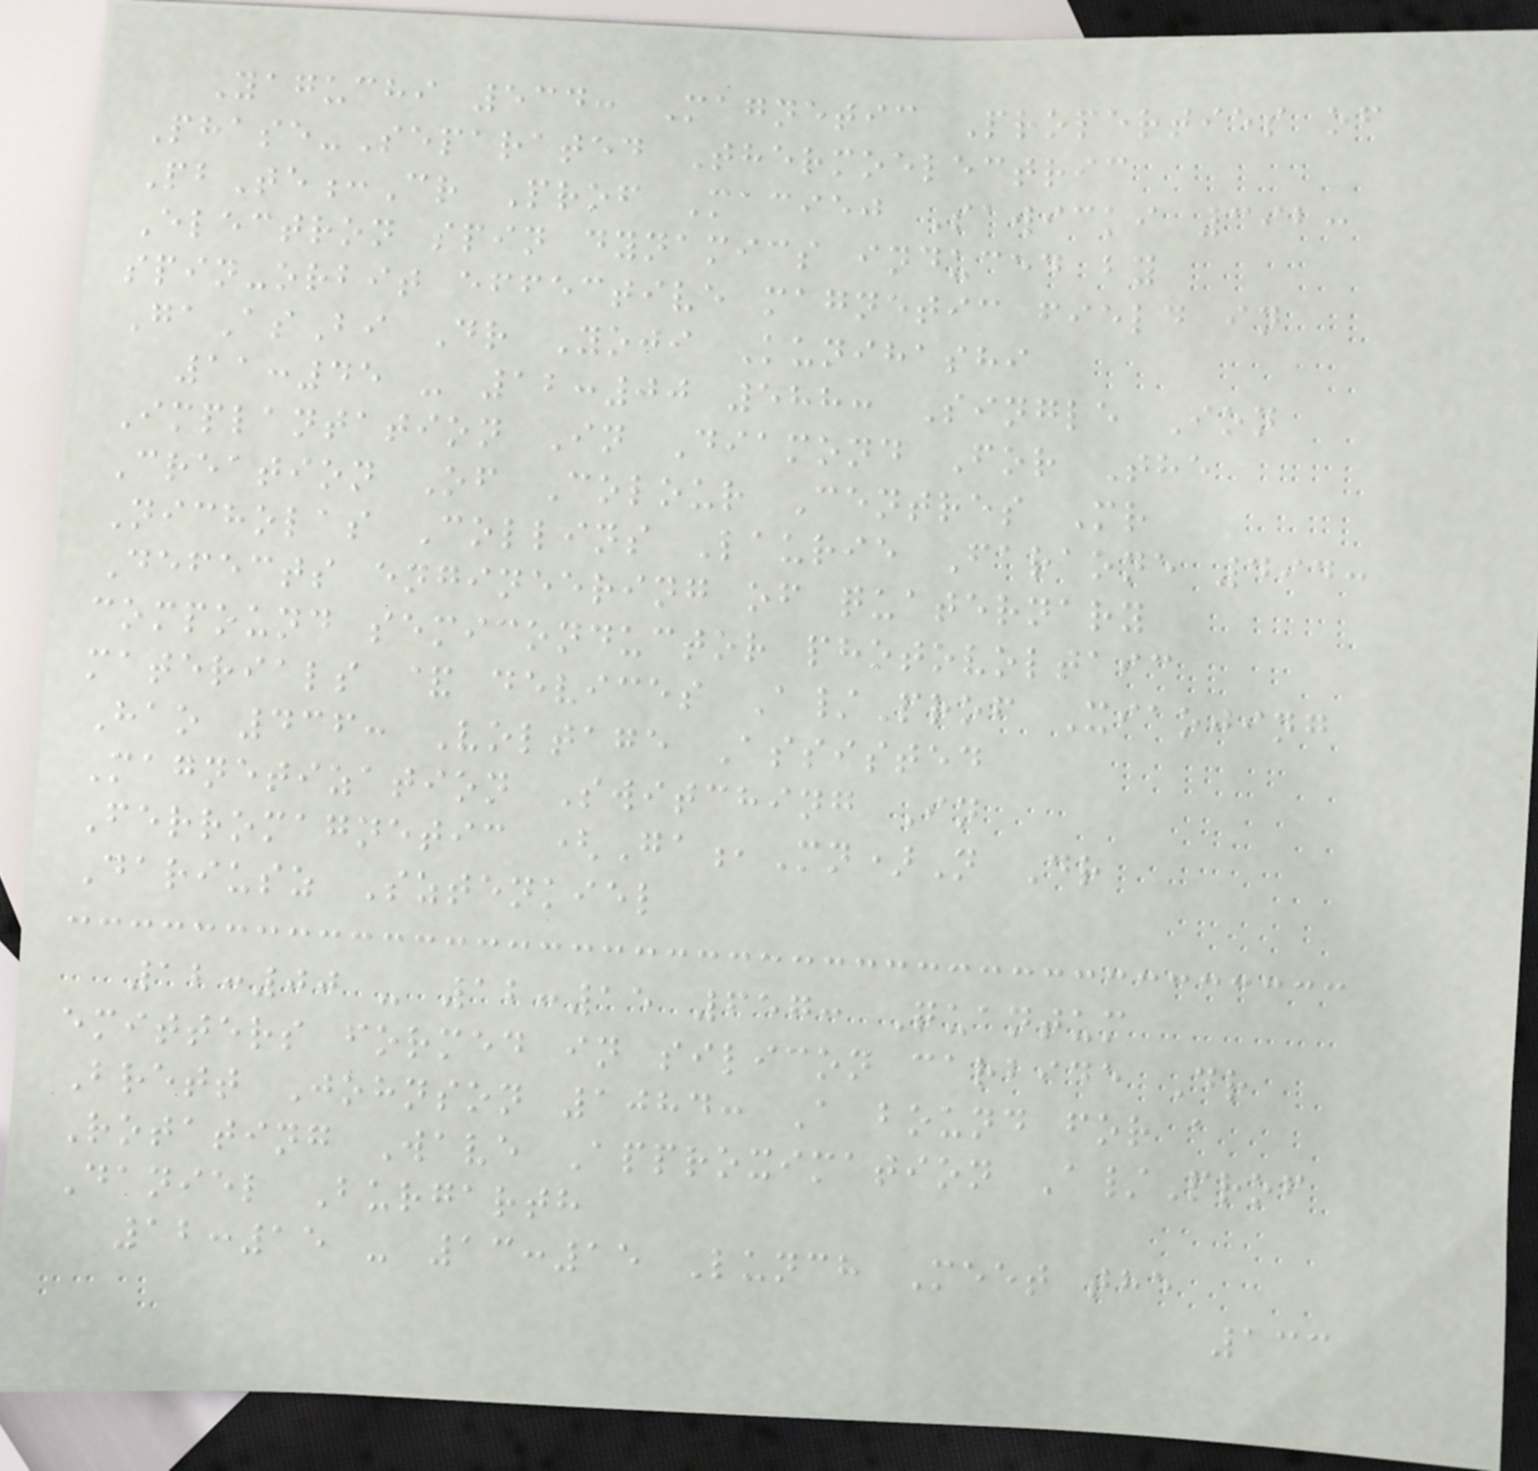Yaguchi 534: Magnetic Properties of
Phase-Separated Thermoelectric
PbTe:Cr Prof Maciej Sawicki 392:
Electron spin dynamics induced by
spin-orbit effective magnetic field in
GaAsBi Dr Yoji Kunihashi
11:45 - 12:00 588: Single Ion
Implantation In Diamond For The
Creation Of Colour Centres Mr
Nicholas Collins Laurie Faraone 494:
Defects engineering of quaternary
compound semiconductor photovoltaic
materials & devices A/Prof Xiaojing
Hao 436: Voltage Assisted
Magnetization Switching In
Ferromagnetic (Ga,Mn)N Dr
Dariusz Sztenkiel
12:00 - 12:15 657: Quantum
emitters formed in silicon carbide Dr
Brett Johnson 1084: A bound for a
Rotating Wave Approximation A/Prof
Daniel Burgarth
12:15 - 13:15 Lunch Meet the
133
